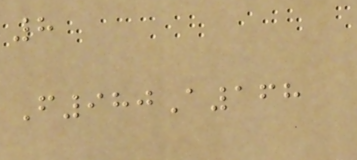8
F980A168
